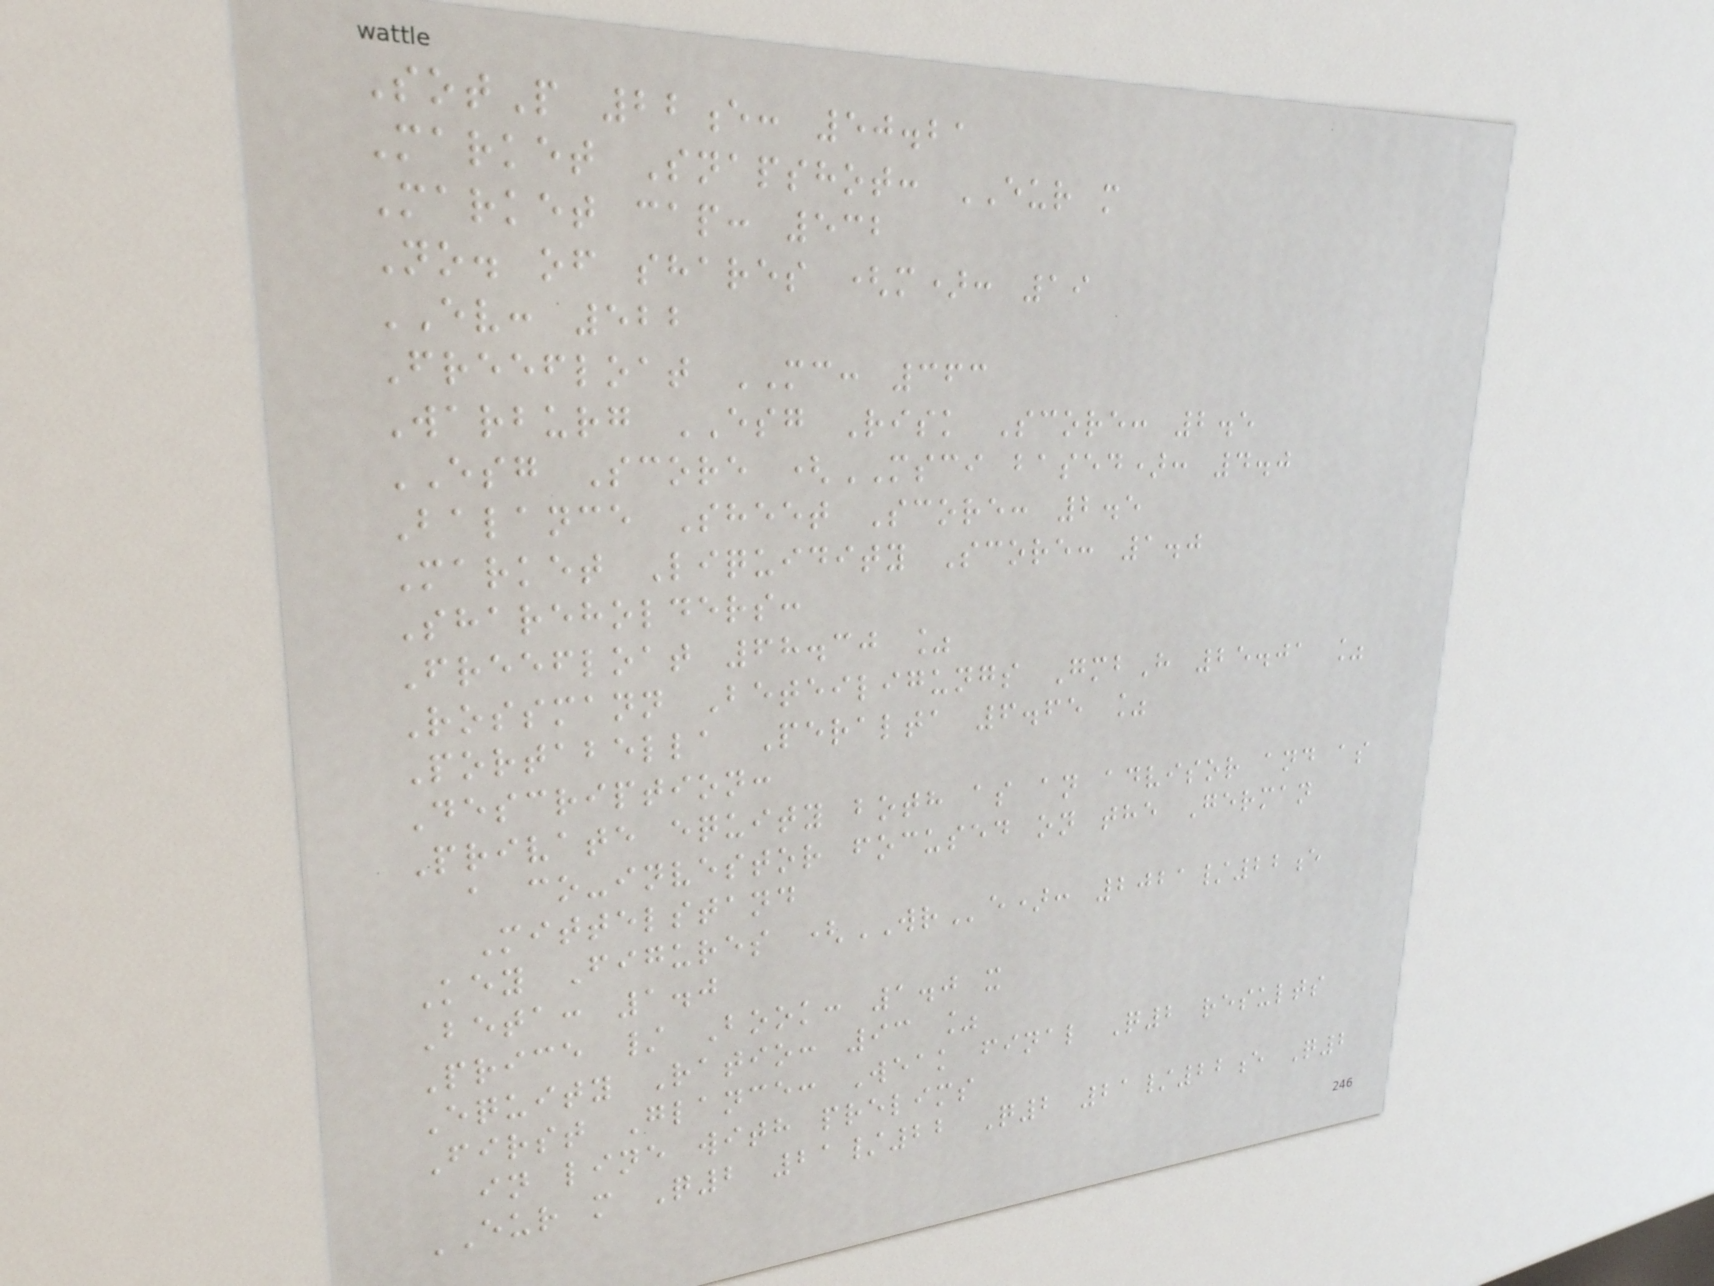SotP 22e: 50.21
Market Snapshot: EUR m
Market cap: 532
No. of shares (m): 19
EV: 522
Freefloat MC: 363
Warburg ESG Risk Score: 2.5
ESG Score (MSCI based): 4.0
Balance Sheet Score: 2.5
Market Liquidity Score: 1.0
Shareholders:
Freefloat 68.30 %
Rossmann Beteiligungs GmbH 25.01 %
Portabella Peralta 6.65 %
Description:
Private equity both as an advisor and as
a co-investor focused on the German
Mittelstand
Key Figures (WRe): 2021/22e
Beta: 1.0
Price / Book: 1.0 x
Equity Ratio: 93 %
First Glance: Weak final Q2 results
in line with prelims
EUR m Q2 21/22 Q2 21/22e Q2
